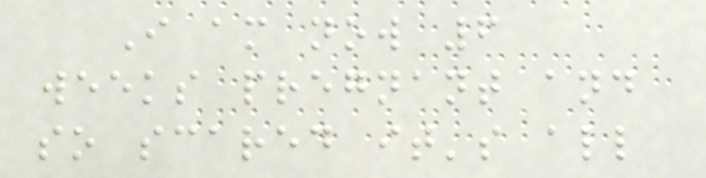I am now 6
weeks pregnant and
so scared it's all
